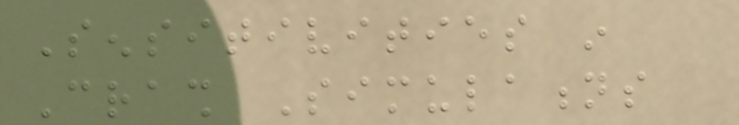Sensitivities in
Crash Simulations
